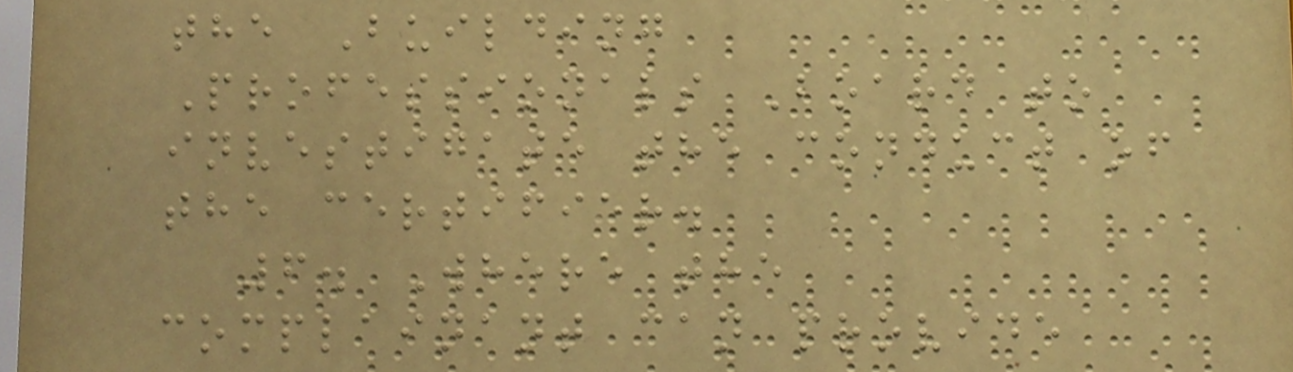the Building
Professionals Board to
investigate the conduct of
the certifier.
6. Where the
complainant can provide
